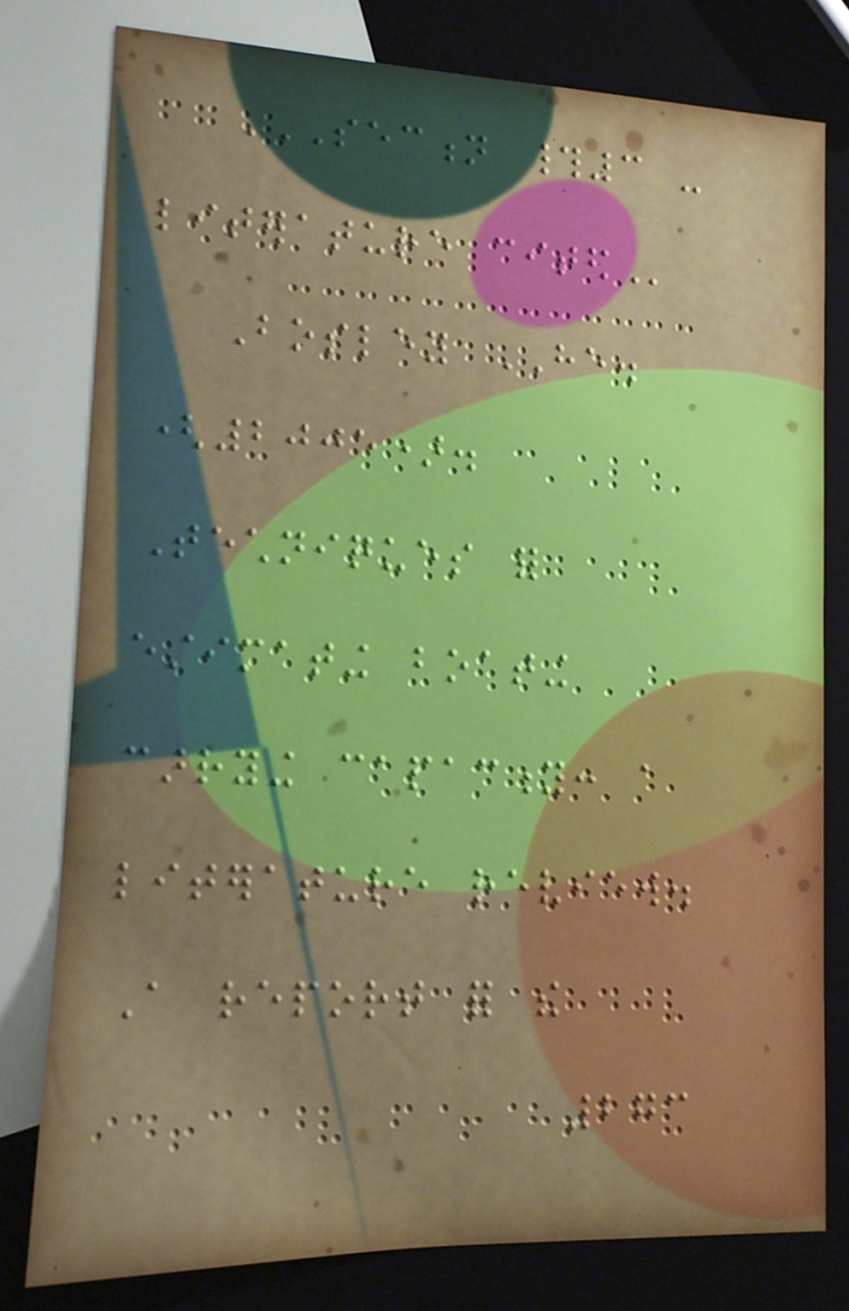SECTION #3 -
LITERATURE CITED
Bosley HE.
(2005).
Techniques for
estimating boating
carrying capacity: a
literature review.
A report for the
273
